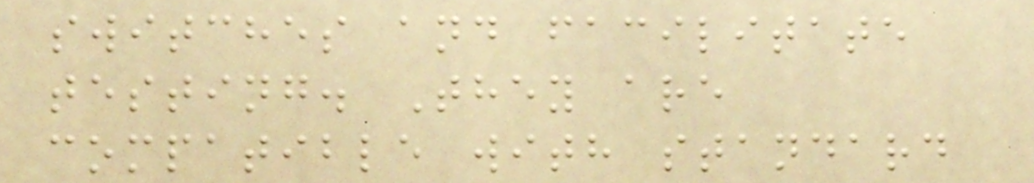switches and facilitate
testing. They are
compatible with standard
